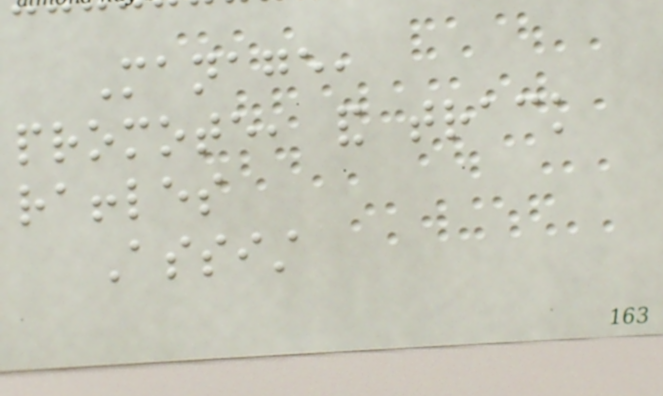Manage,
promote, and track
raffles
Assist
